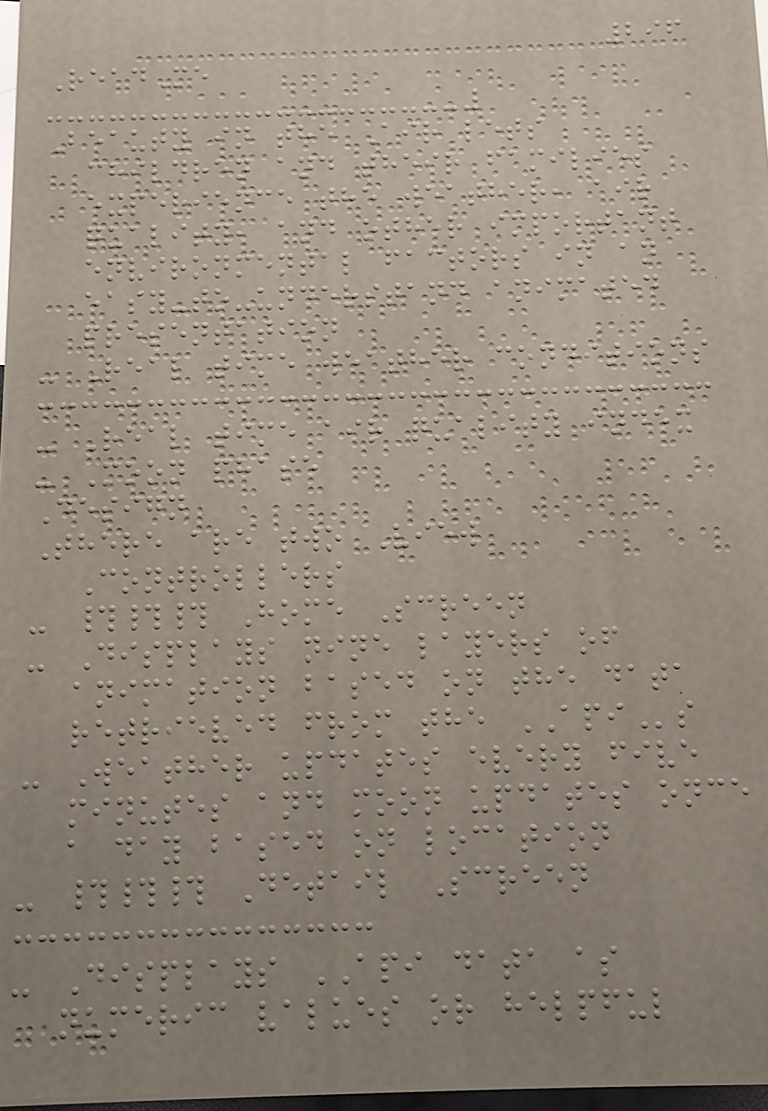296
ReadMe
Beauty in the Air lets
children and their families
experience the weather, air
quality, and other important
environmental factors in an
easy-to-understand animated
presentation
- Real time weather conditions
- Real time air quality index
- Moon phase
Design
There are two View
Controllers
- ### Home Screen
- Displays nine layers of
animation based on the data
retrieved from the APIs
- Weather updates every five
minutes and moon updates once
a day based on location
- ### Detail Screen
- Displays API data as
numeric values or helpful
